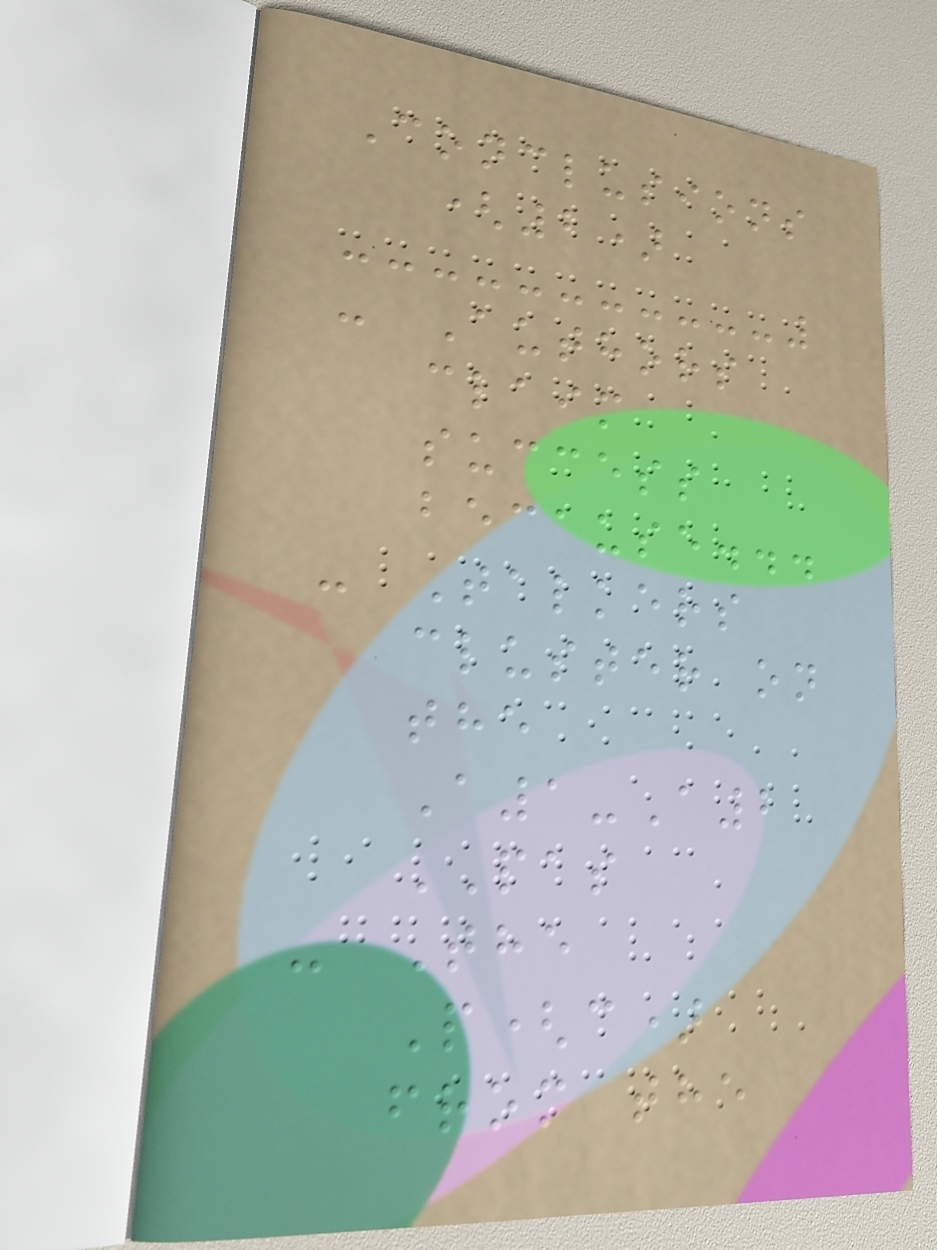Conclusions
(2)
- Authors
claim
success
because...
- Talkers
cluster on
the
A1-A2
PAS
- The
P(c)
from the
